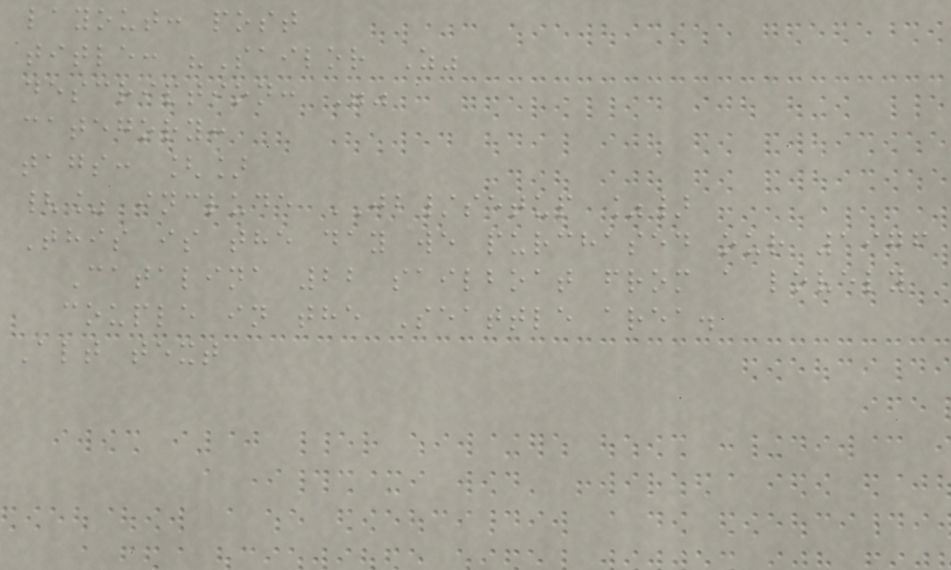layout: post
title: "Sailor Z"
description: ""
category:
tags: []
{% include JB/setup %}
This is the day we purchased our 1976
Catalina 22 sailboat from a lovely
couple in the Seattle area.
Alt text
